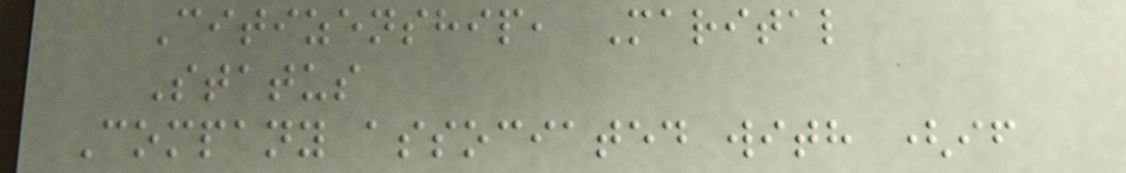Citizenship, Marital
Status
Company associated with (if
